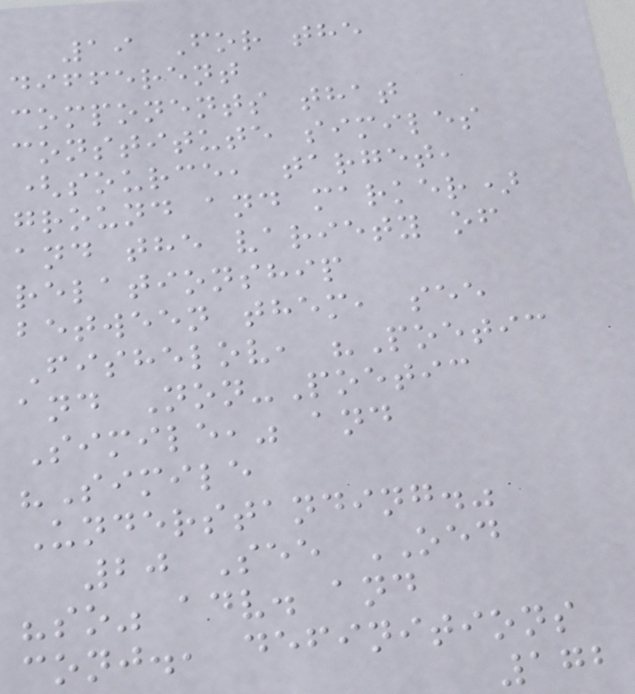19 For the
different
components that
constitute similes
(source, target,
ground and marker)
and the variety of
relationship
between them, see
Fishelov, "Poetic
and Non-Poetic
Simile," and
"Simile
Understanding."
20 See OED
"so" adv. and
conj., definitions
172
